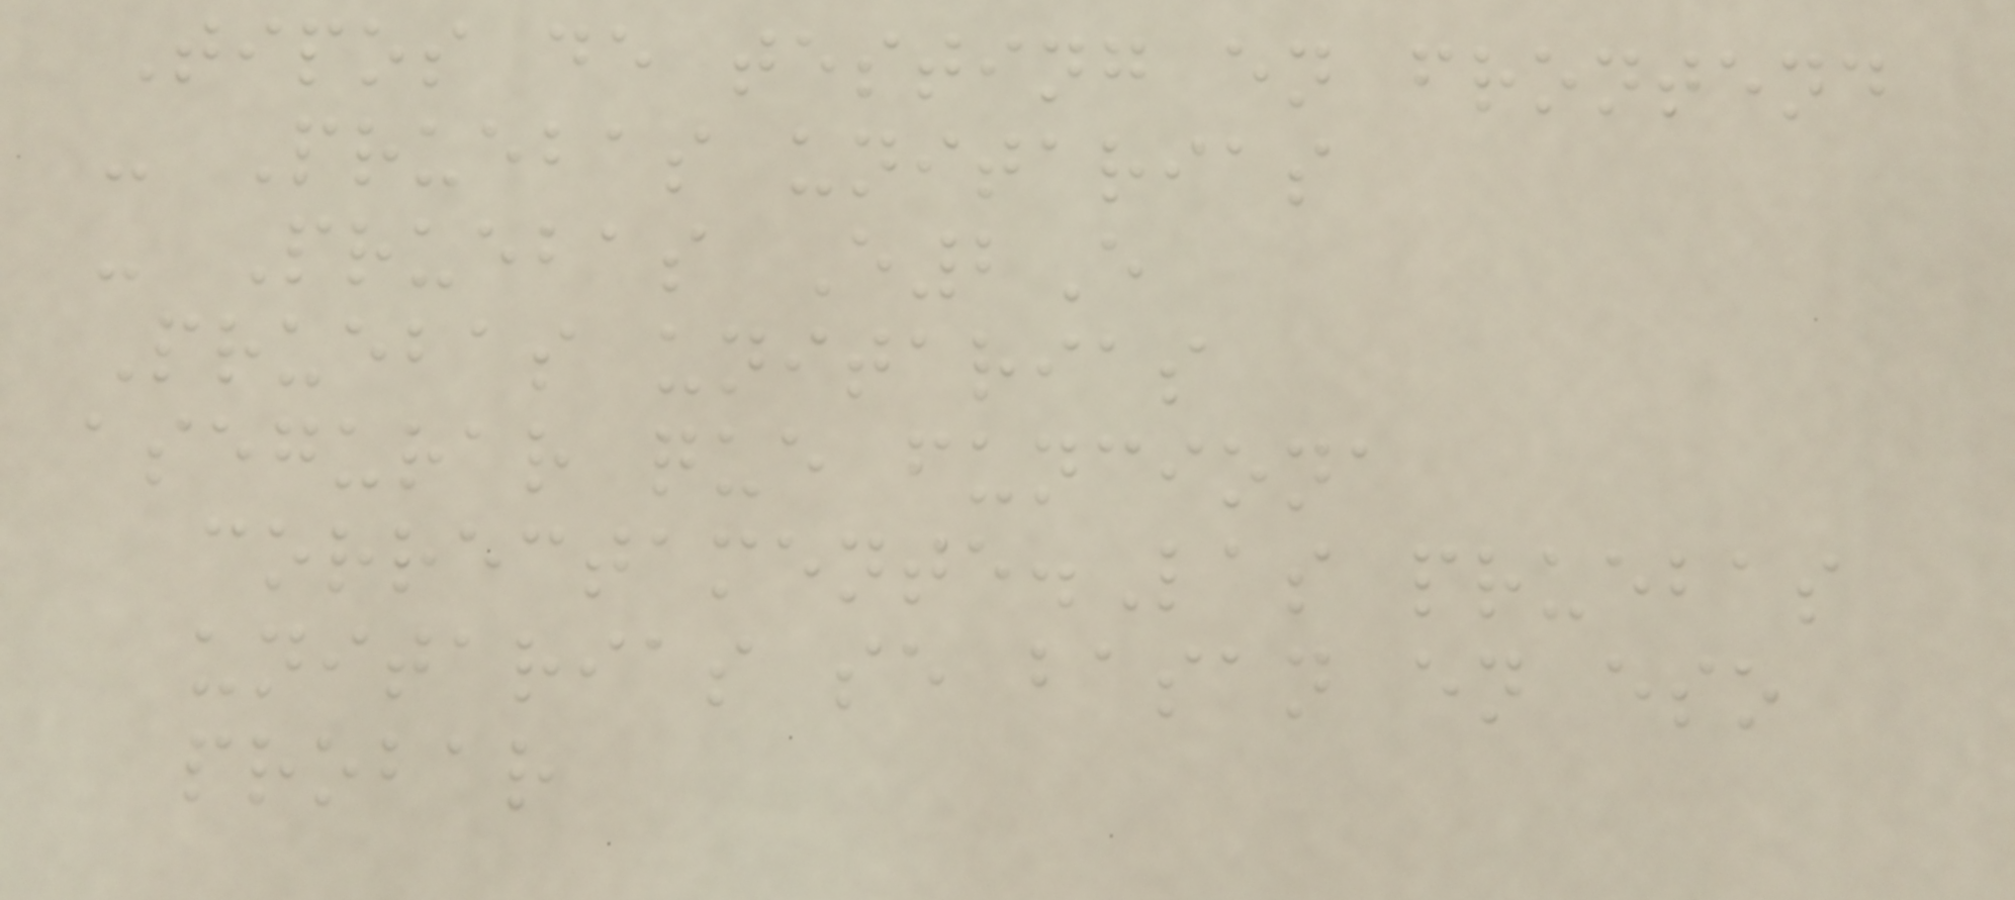Tipos de testing en frontend
- Pruebas unitarias
- Pruebas E2E
Pruebas unitarias
asegurar que funciona
correctamente.Las pruebas
unitarias se basan en eso
probar
